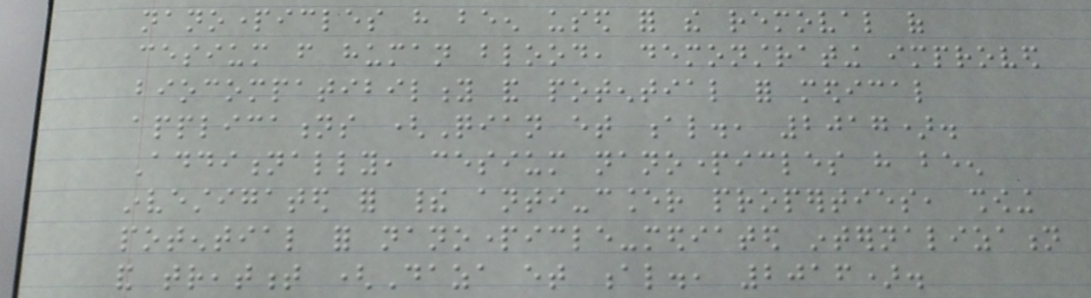nanoparticles have been used for the removal of
cesium from human blood, demonstrating improved
biocompatibility and potential for medical
applications (Qian et al., 2017).
Additionally, cesium nanoparticles have been
investigated for their anti-cancer properties, showing
potential for nanoparticle-mediated internalization
and treatment (Daza et al., 2016).
